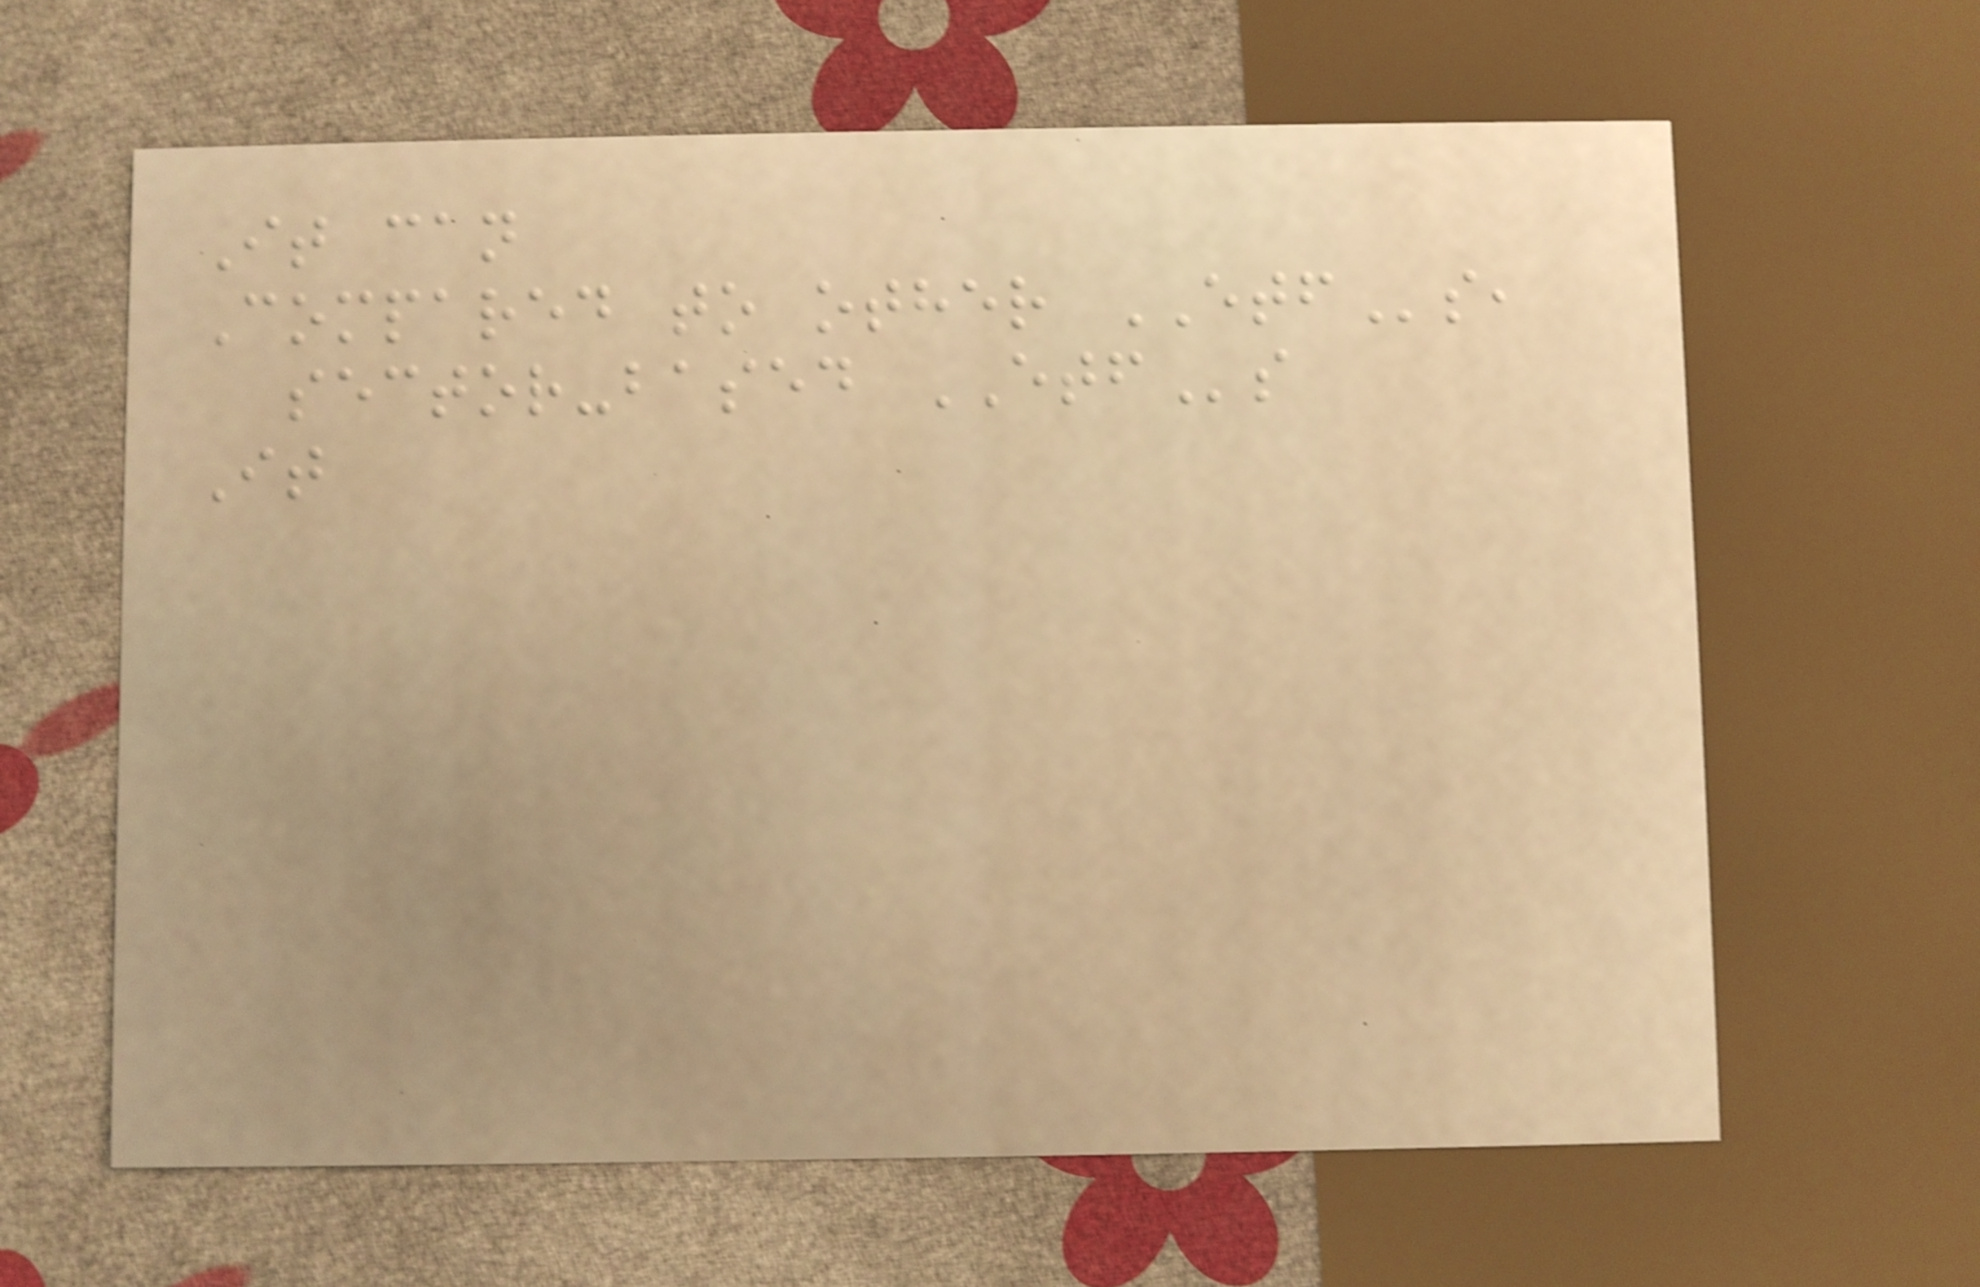It can
Compared to other ETFs,
sector-based ETFs
It
